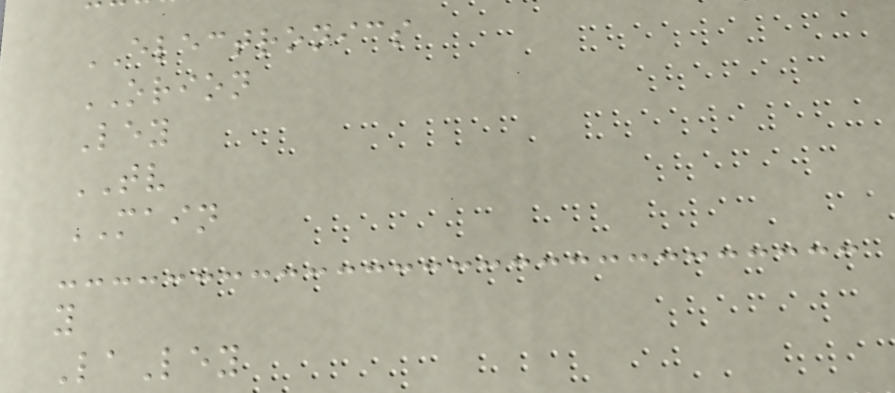ELECTRONICS
ORION
Ley
TV
MAIN
y
LaLey
